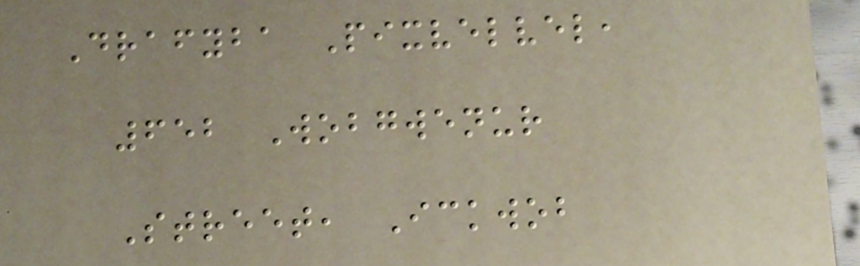Drafyba Pixvelvel,
652 Wobgwenur
Street, Ickwob
